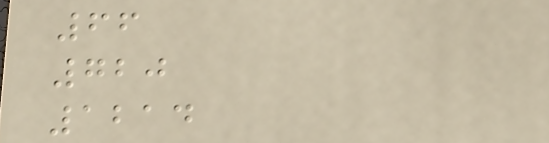66
720
1214
